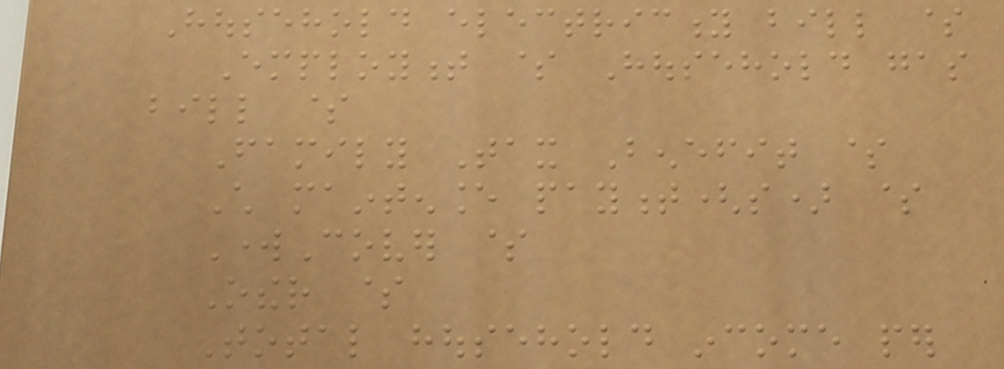Household electricity bill $
Employment $ Household gas
bill $
Family Tax Benefit $
Child maintenance payment(s) $
WorkCover $
Other $
Total household income per
